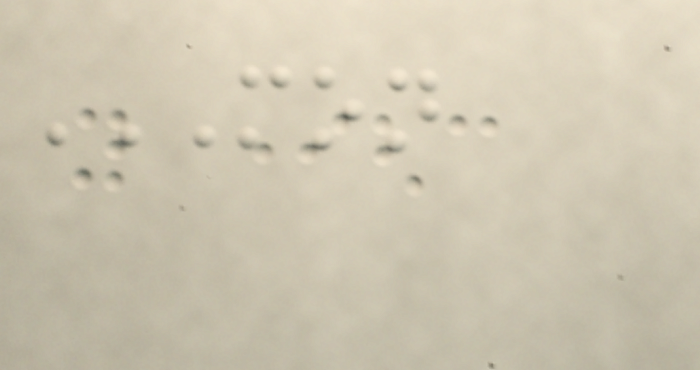MON
